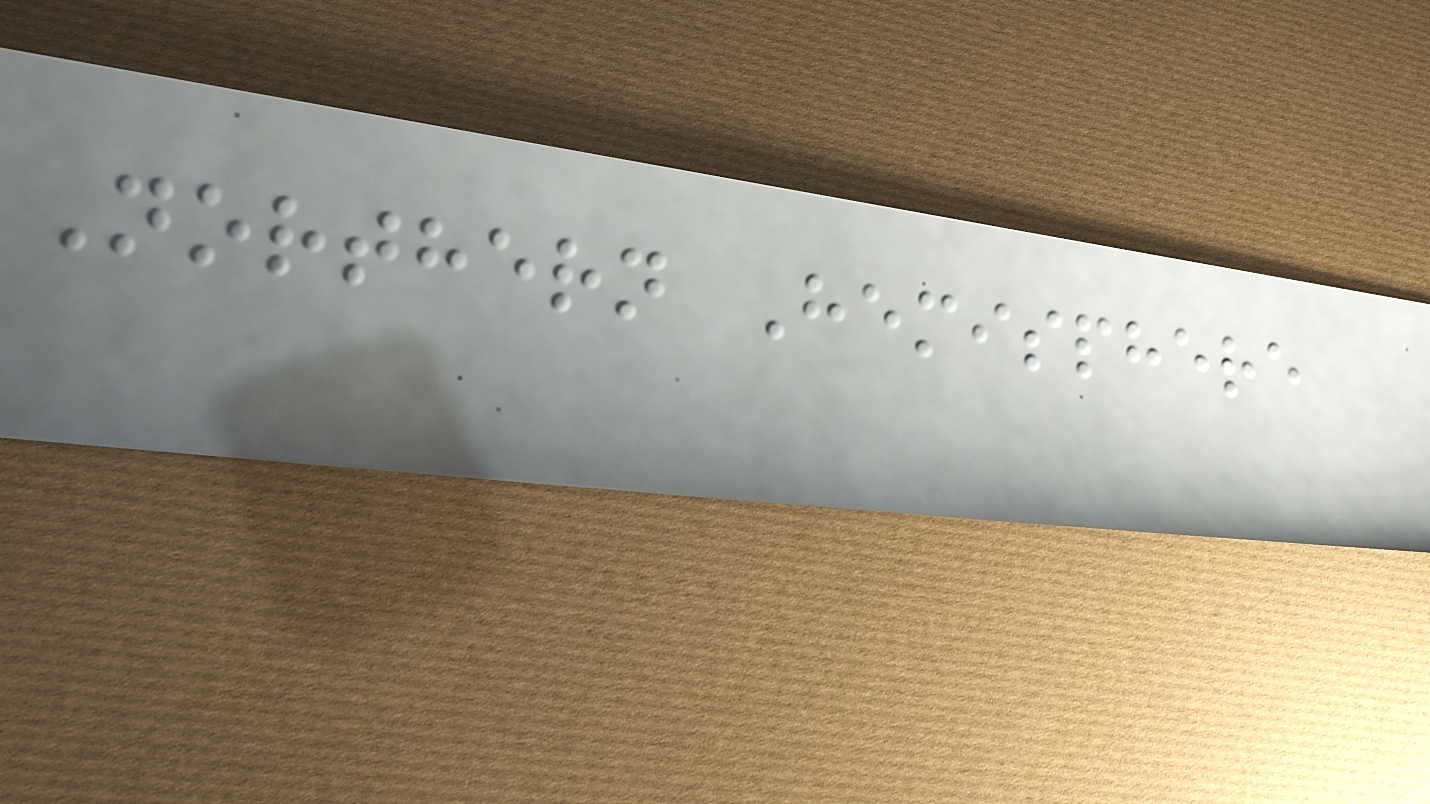Northern Hemisphere
